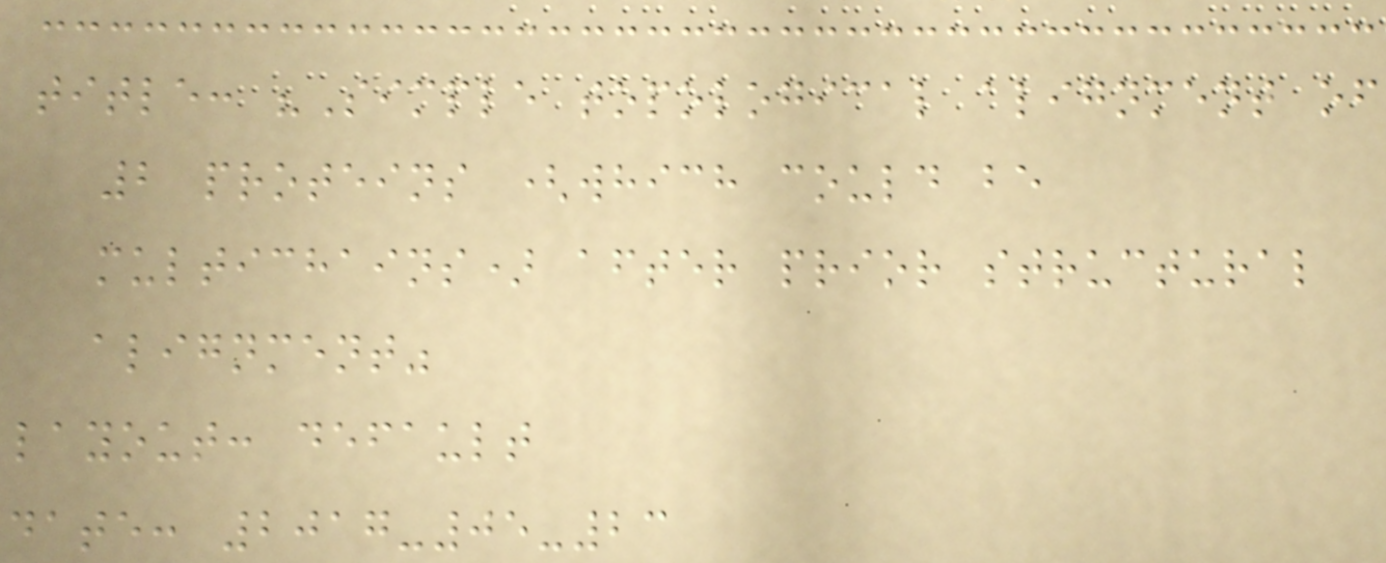title: "Simple topological alignment of
2 proteins (which could be
multichains) after prior structural
alignment"
layout: default
date: 2017-05-23
